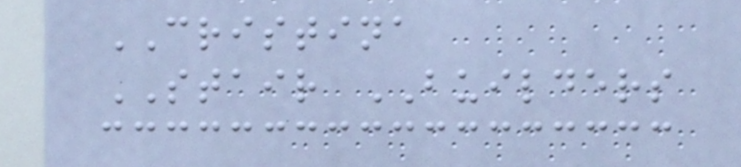CRISTINA
STAIR BUILDERS
